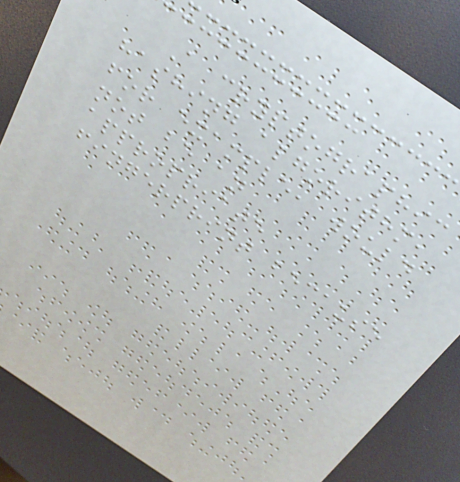A cryptographic
hashing algorithm,
for example, would
not be an
appropriate
fingerprint because
